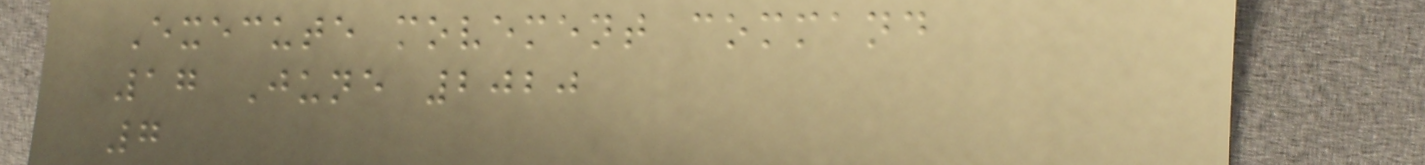Execute movement command
17 June 2020
7
